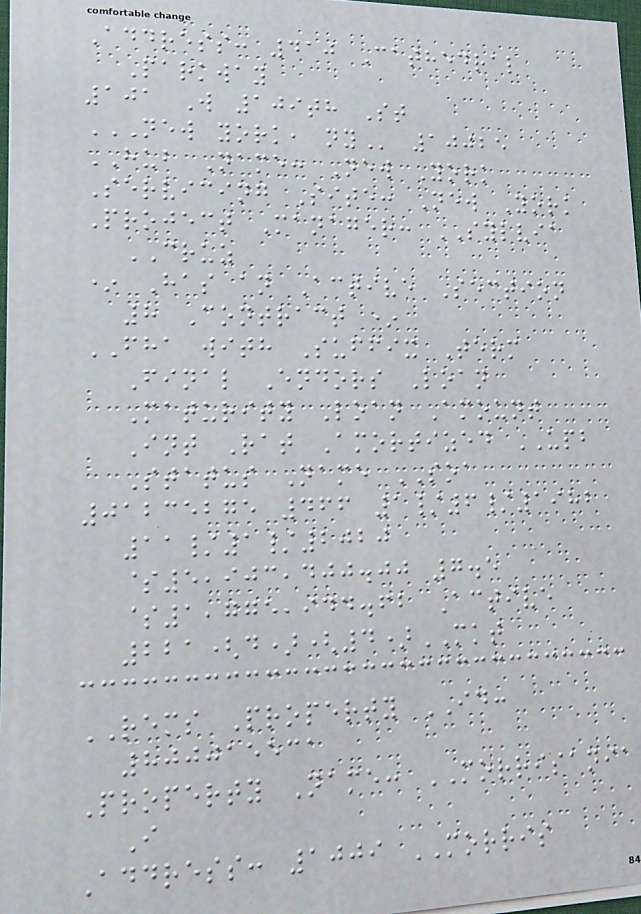Address: 410 Cathedral
Parkway
101 W 109th St
NEW YORK, NY 10025
HUB Name: New York
Servicing Site: New York
Project Manager: SYLVIA
CRUZ
* Has an Active Section
8 Contract *
FHA with Suffix Term
Final Endors Loan
Maturity Loan Amount
Int Rat Amortized UPB
Status Name SOA
01235275 466 1/6/1982
11/1/2020
$5,903,400.00 7.5
$1,775,944.62 Active
221(d)(4)MKT
REMS Property ID:
800015531
Property Name: MORRISANIA
I
Address: 1009 MORRIS
